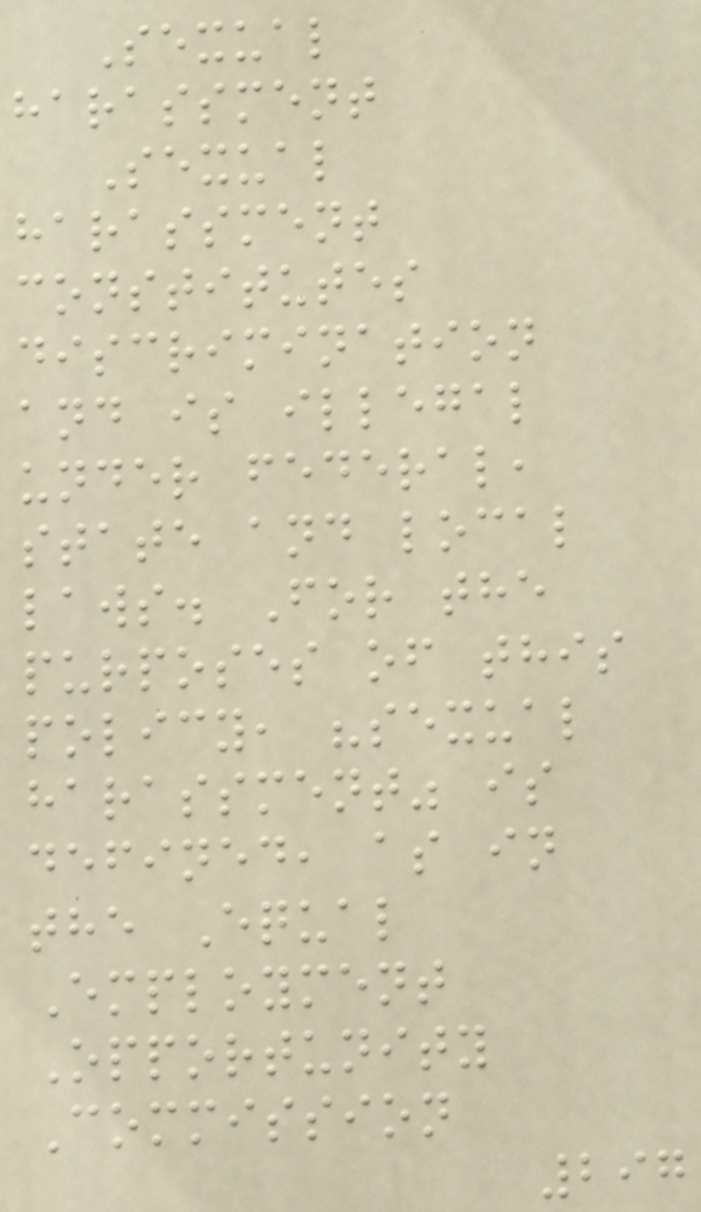Sexual
harassment
Sexual
harassment
constitutes
discrimination
and is illegal
under federal,
state and local
laws. For the
purposes of this
policy, "sexual
harassment" is
defined, as in
the Equal
Employment
Opportunity
Commission
297
